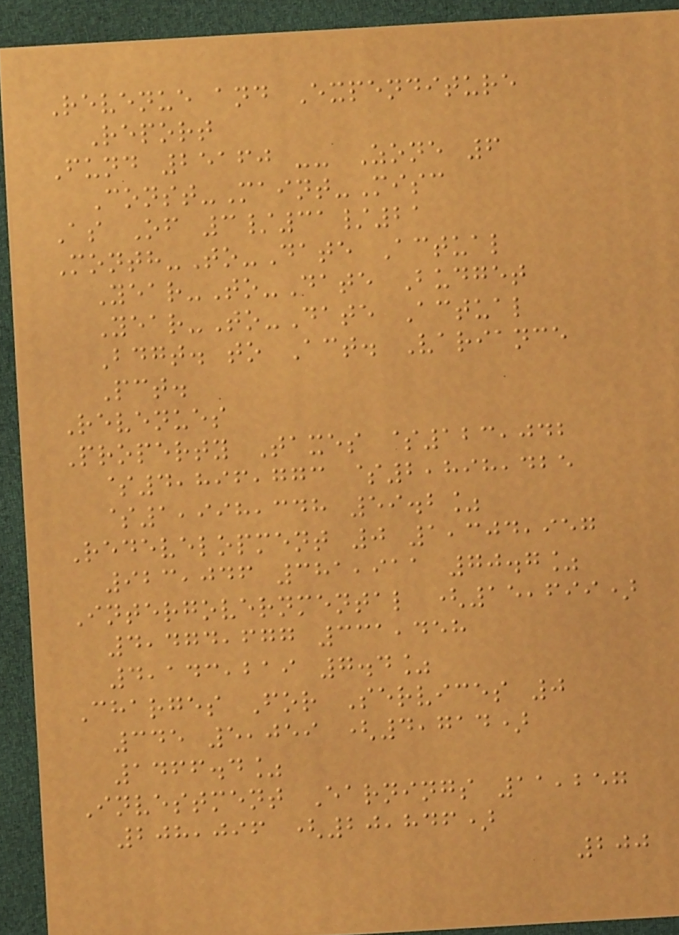Revenue and Expenditure
Report
Fund 25160 -- Zone 6
Const-Maint-Misc
As Of 3/31/21
Month-To-Date Actual
Year-To-Date Budget
Year-To-Date Actual
Bdgt. to Act. Variance
Pct.
Revenues
Property Taxes $123,042
$4,896,773 $2,898,425
$1,998,348 59.2%
Redevelopment 0 1,304,957
923,046 381,911 70.7%
Intergovernmental (15,699)
4,474,677 331,458
4,143,219 7.4%
Charges For Services 0
345 5,059 (4,714)
1466.4%
Investment Earnings 11,257
208,096 (20,846)
200
